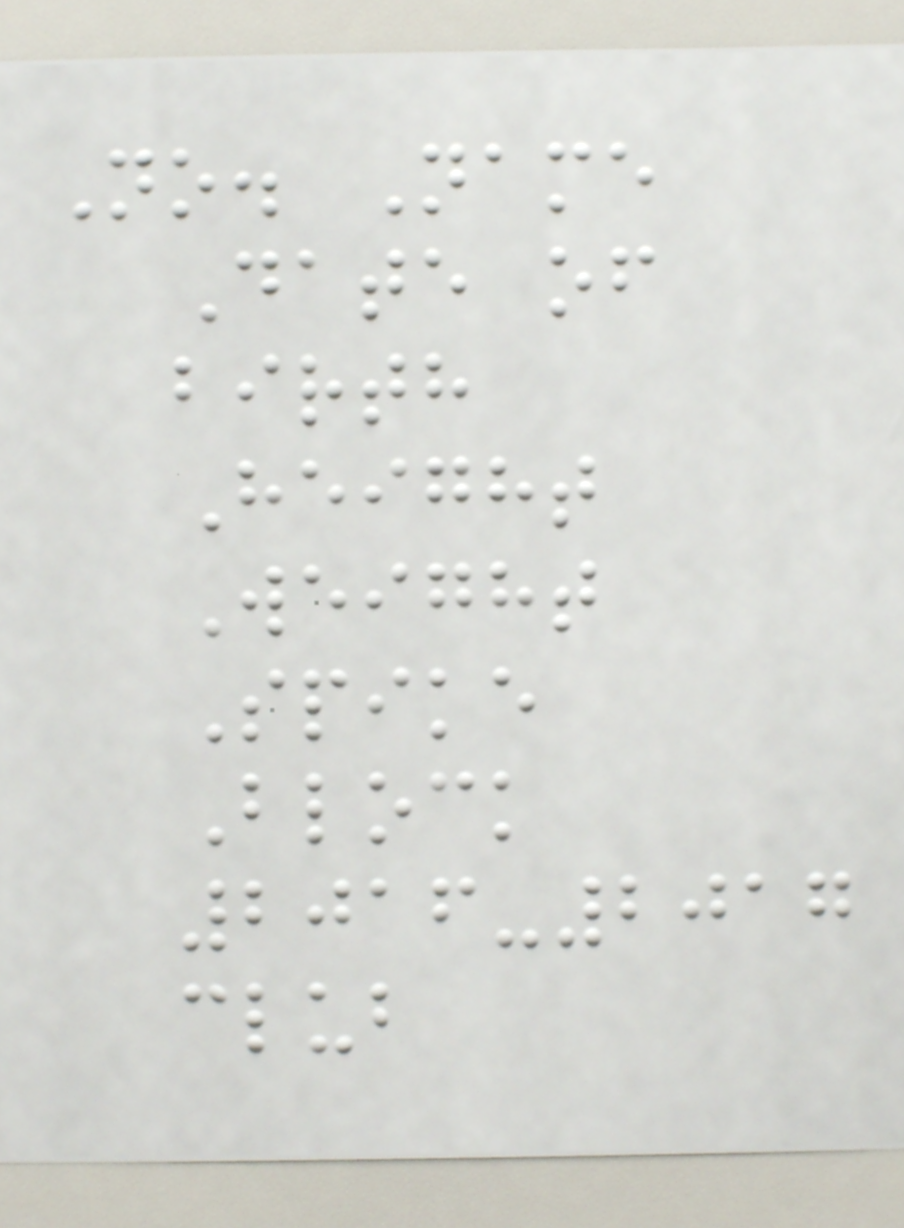No. Name
Date of
birth
Height
Weight
Spike
Block
2016-2017
club
